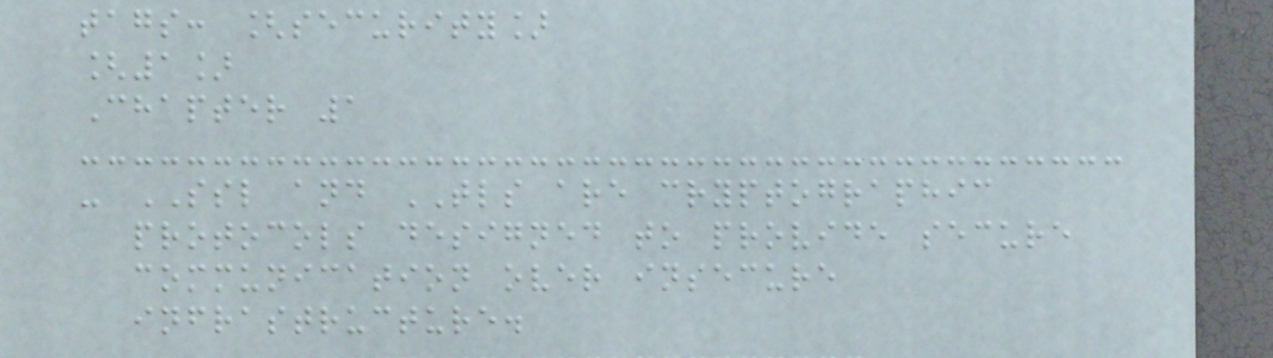tags: [security]
[1]
Chapter 1
- SSL and TLS are cryptographic
protocols designed to provide secure
communication over insecure
infrastructure.
